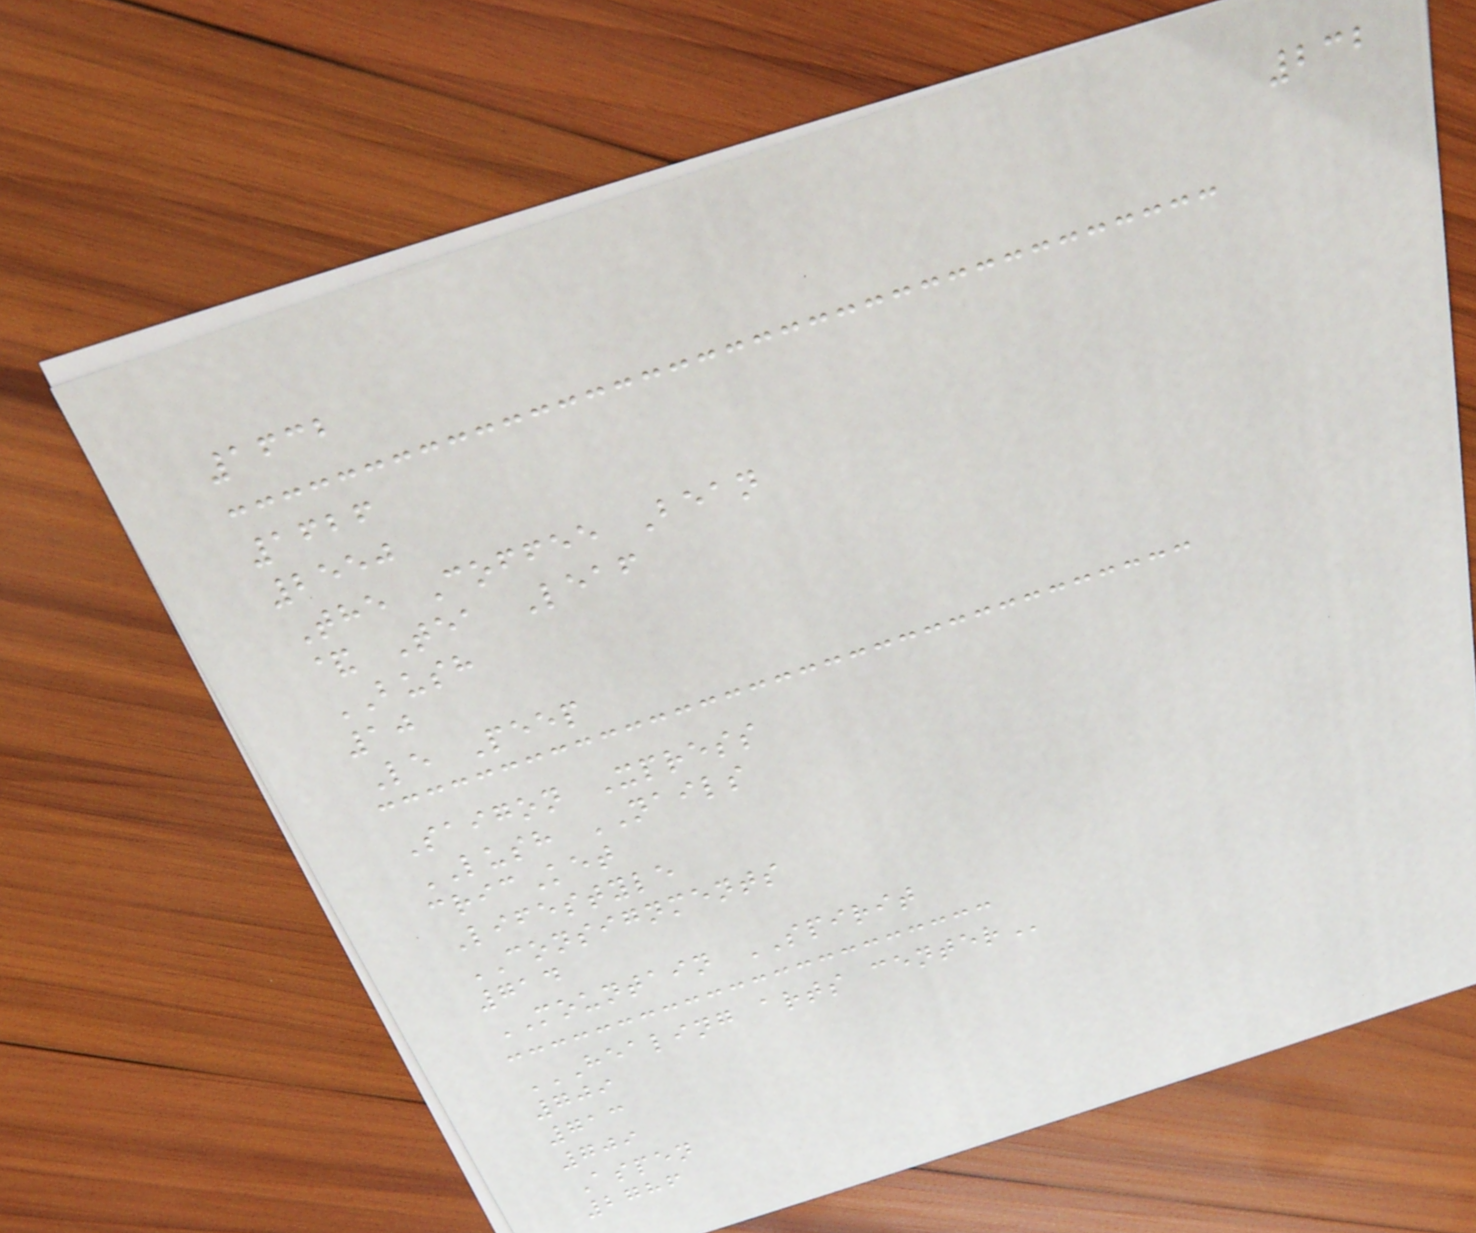232
1632
1626
2550
The Coffee Bean
& Tea Leaf
BUSH
10
Le Peep
Saigon Xpress
LUSH NAILS
cricKet
Lifestyle
CONSIGNMENTS
714
MOUNTAIN SPIRIT
HEALING ARTS CENTER
709
713
709
Aspen
2786
